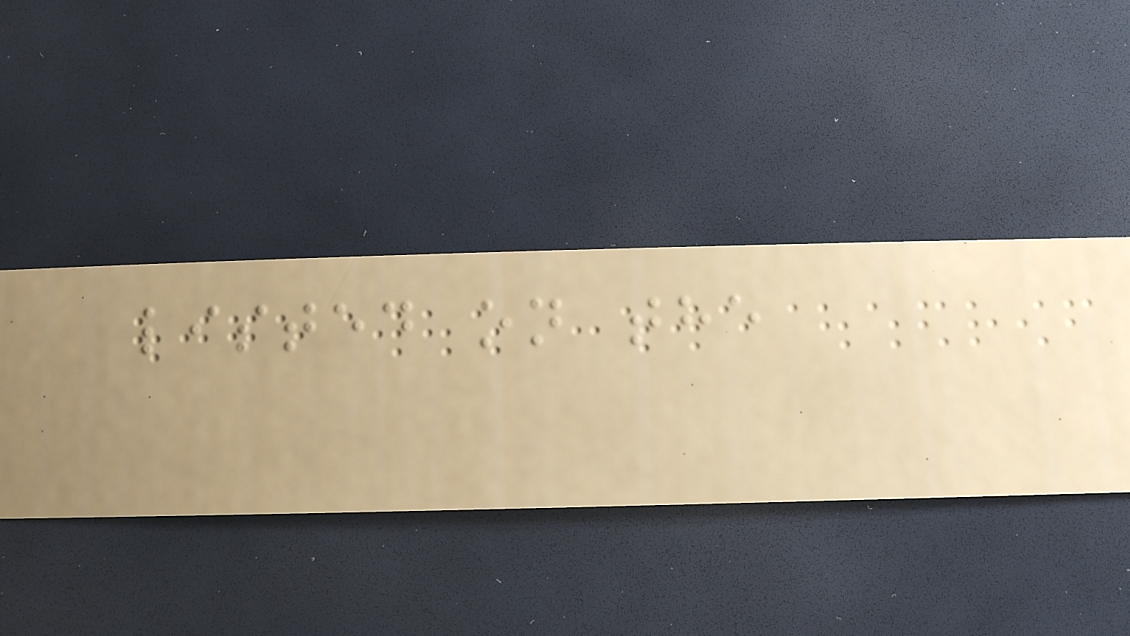listed on the
